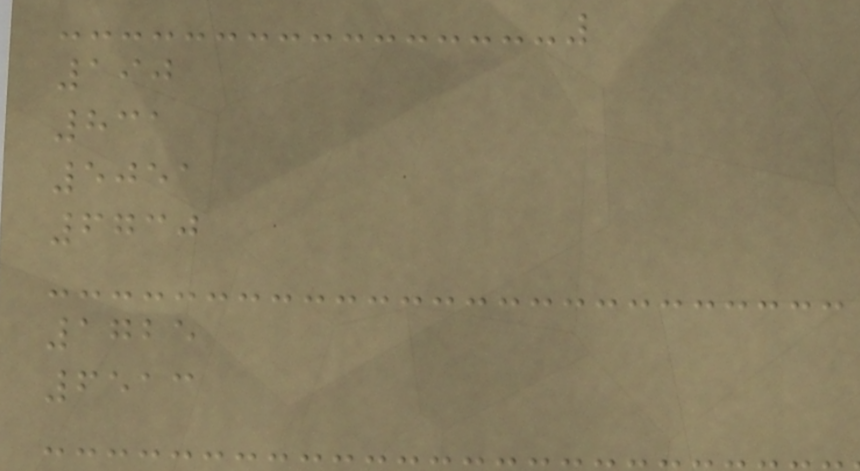190
831
5051
6730
1725
6513
